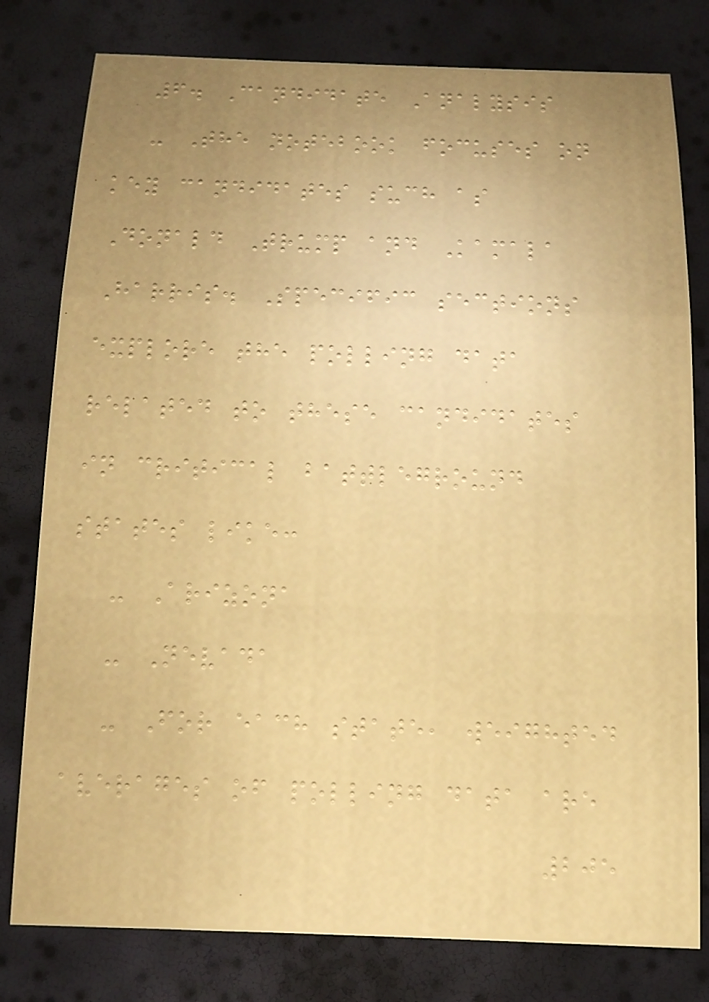6. Candidate Analysis
- The notebook focuses on
key candidates such as
Donald Trump and Kamala
Harris. Specific sections
explore the polling data
related to these candidates
in critical battleground
states like:
- Arizona
- Nevada
- For each state, weighted
averages of polling data are
205
